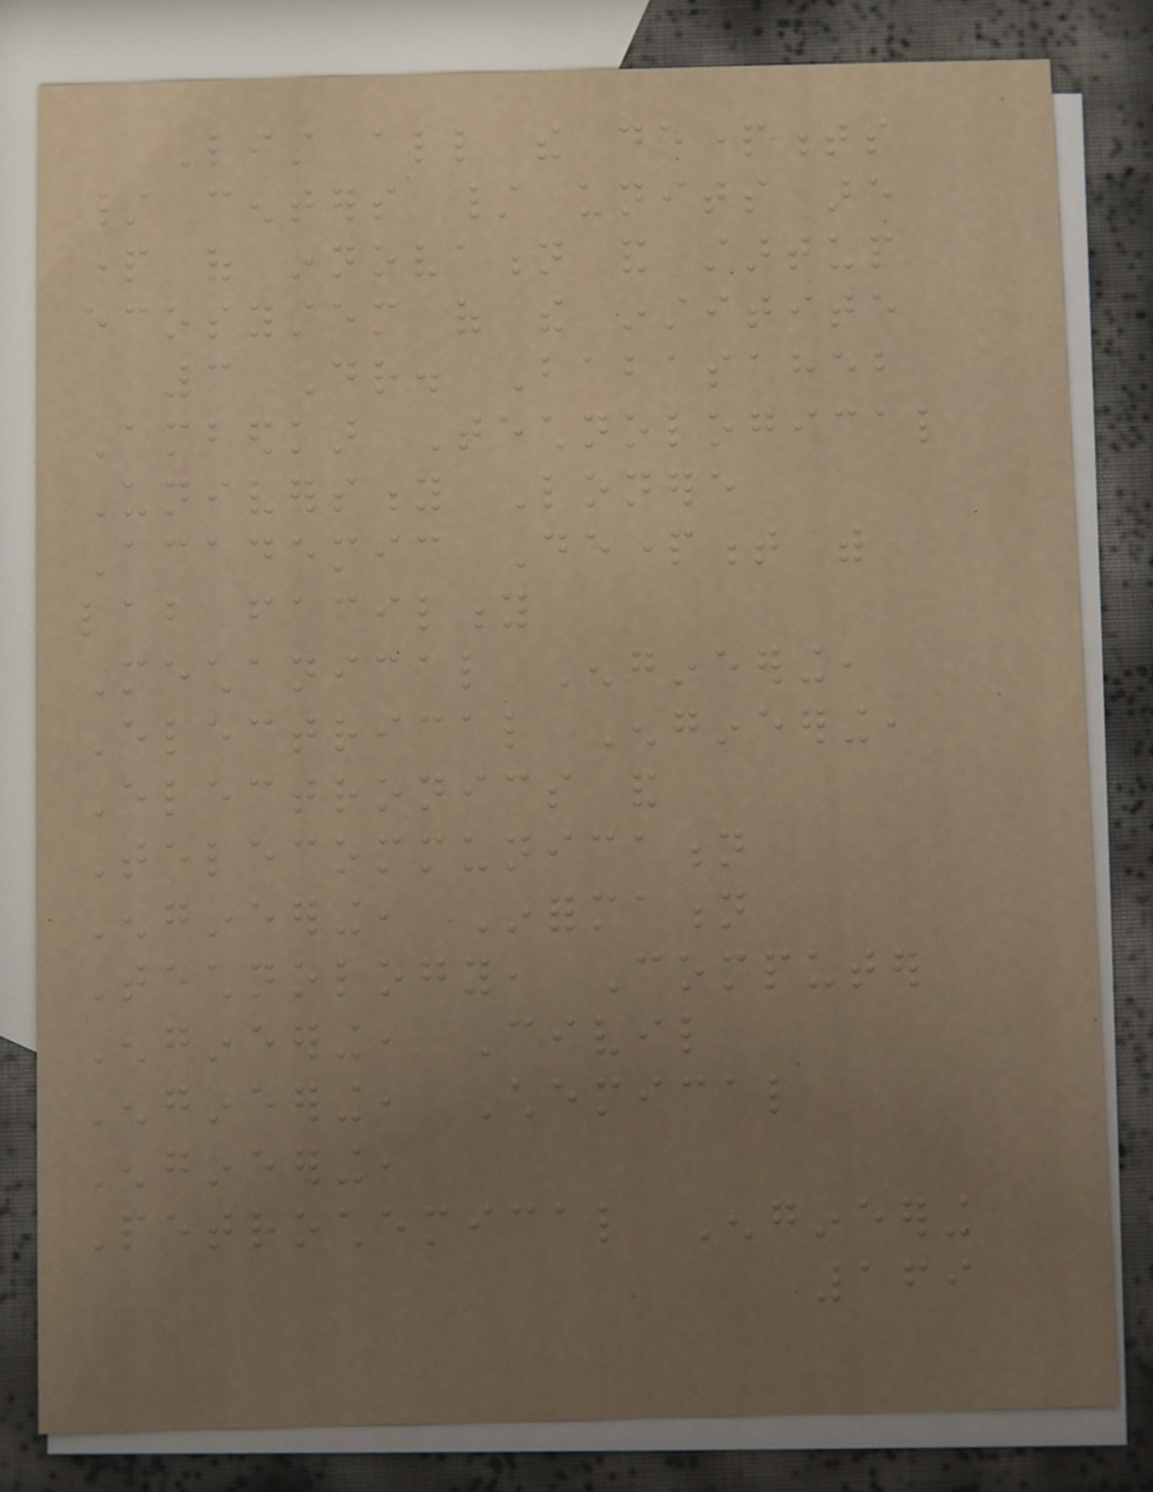List all the departments
/ centers / units are
part of innovation and startup
ecosystem of the institite
3 Dr. Babasaheb
Ambedkar Technological
University Lonere
Academic Department with
lab facility
Mechanical Engineering,
Electrical Engineering,
Electronics and
Telecommunication
Engineering, Information
Technology, Computer
Engineering, Civil
Engineering, Chemical
Engineering,
Petrochemical Engineering
169
